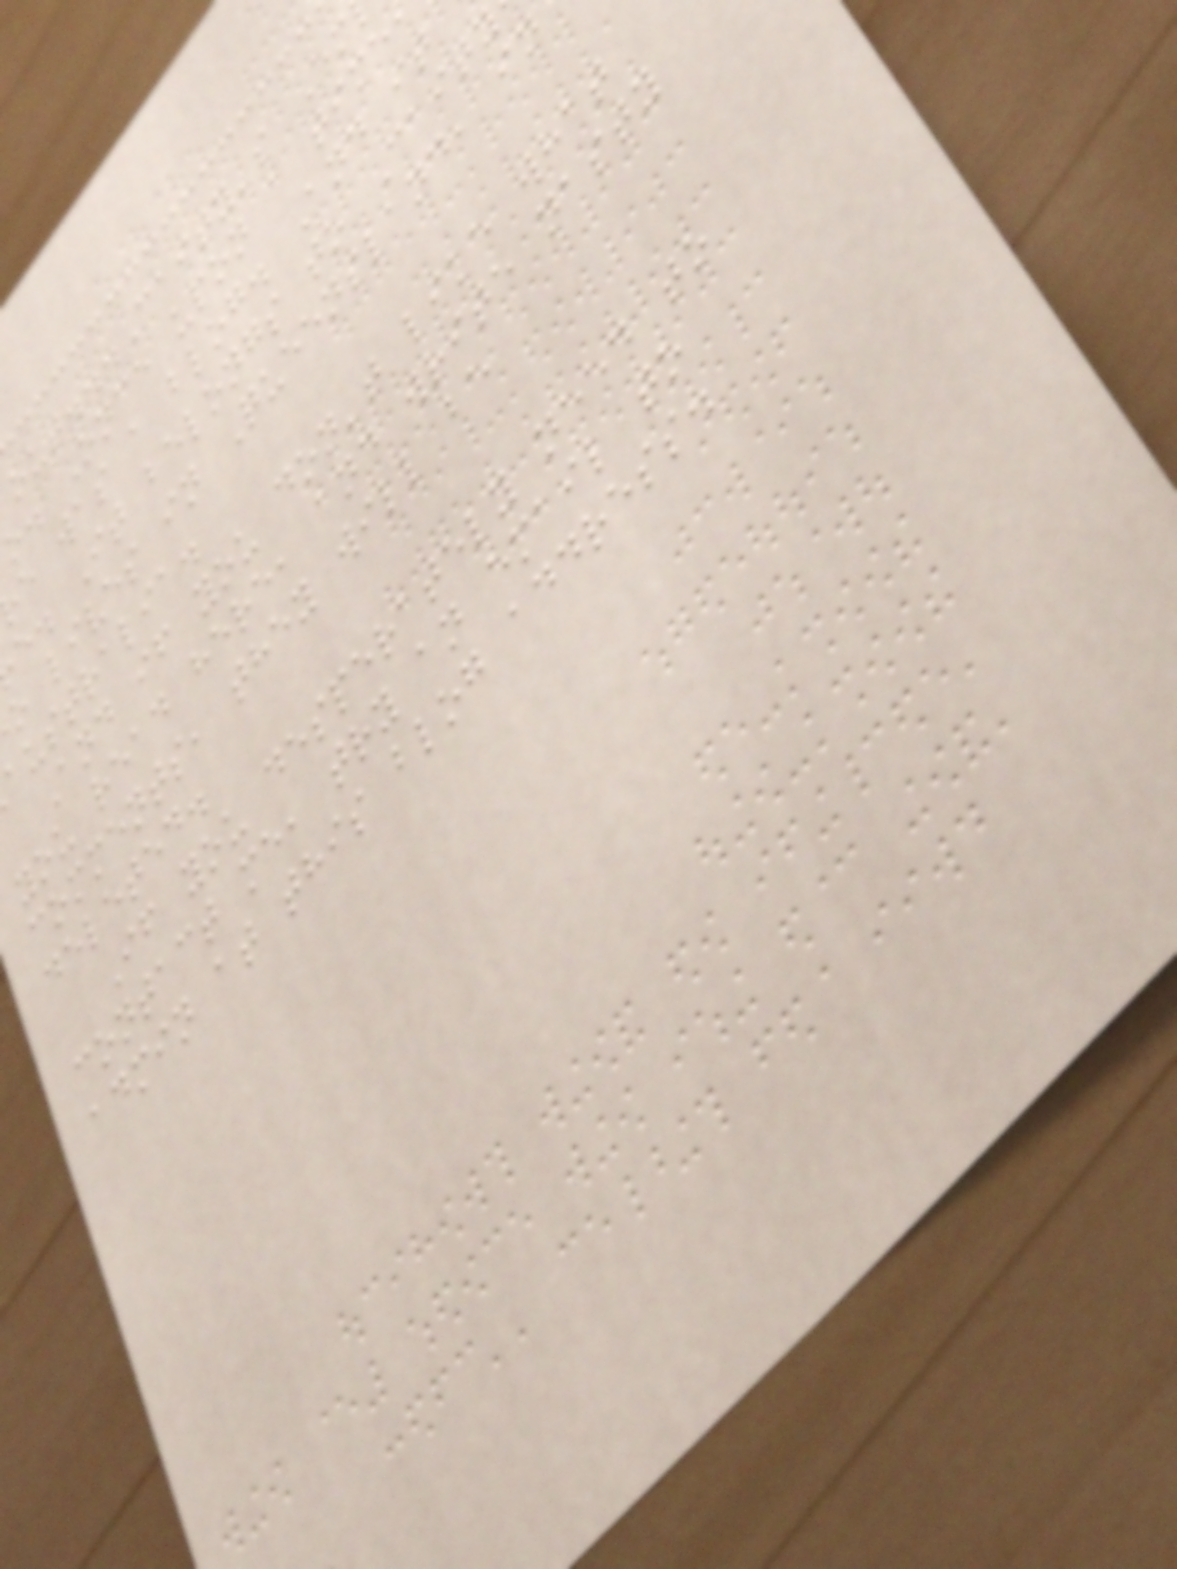out...Caity's Em
o. Once upon a time
e was a blog. And it
e. It belongs to Caity
o lives in Queensland, in
australia.
And if you don't like what
you read here, and write nasty
comments, they will be
deleted.
If you desperately need to
contact me, try an email to
admin at this blog address.
